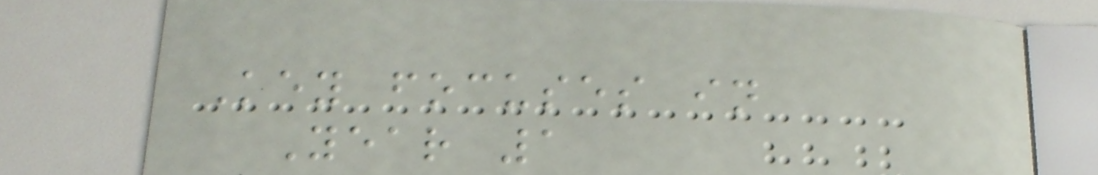Key focuses in
Year 1
